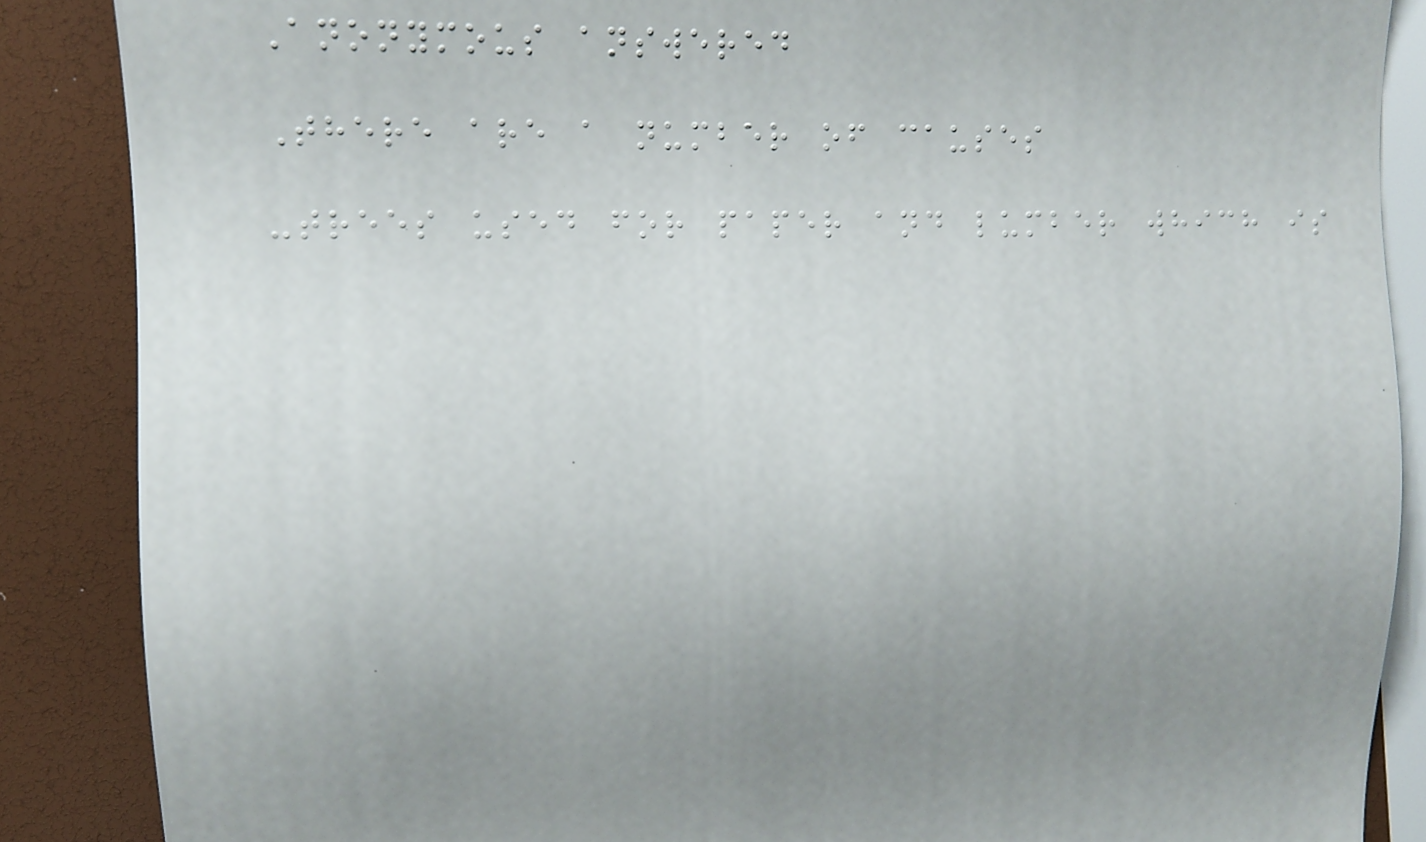Anonymous answered
There are a number of causes
-trees used for paper and lumber which is
